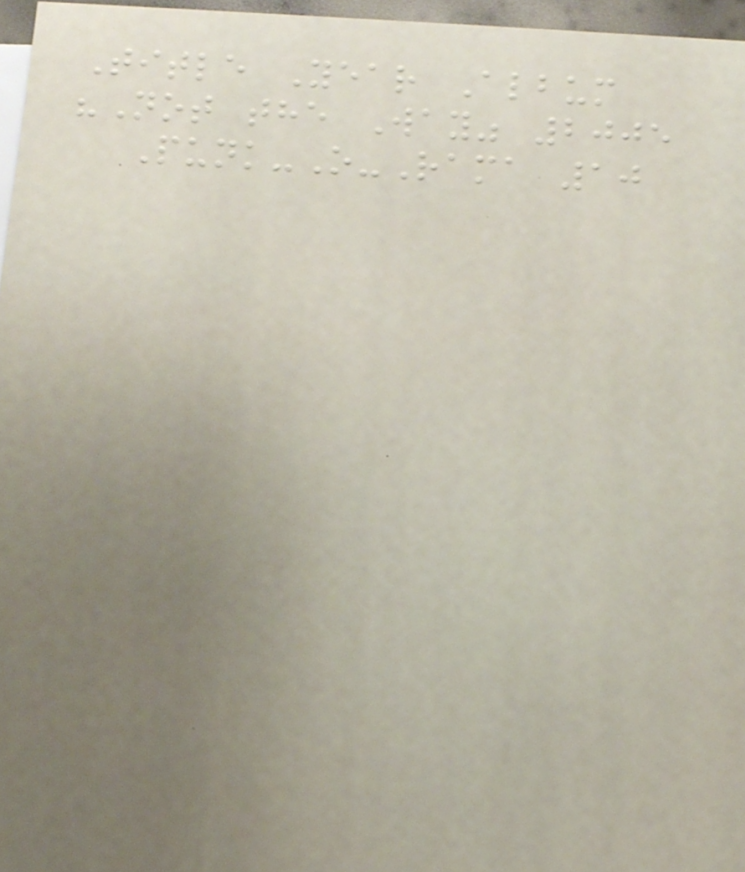Title Year Album
"Not the Way" 2005
Punk-O-Rama 10
